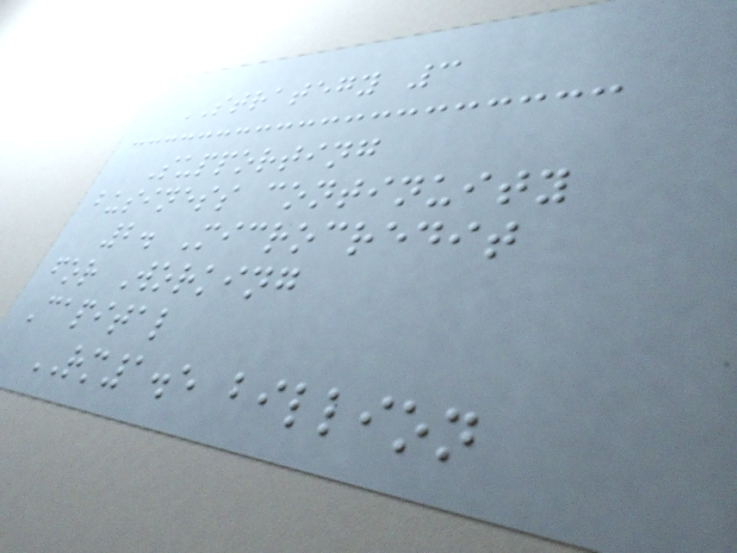STRATEGY 3
Supporting
business continuity
2. Microcredit
for Working
Capital
RM1.5 billion
